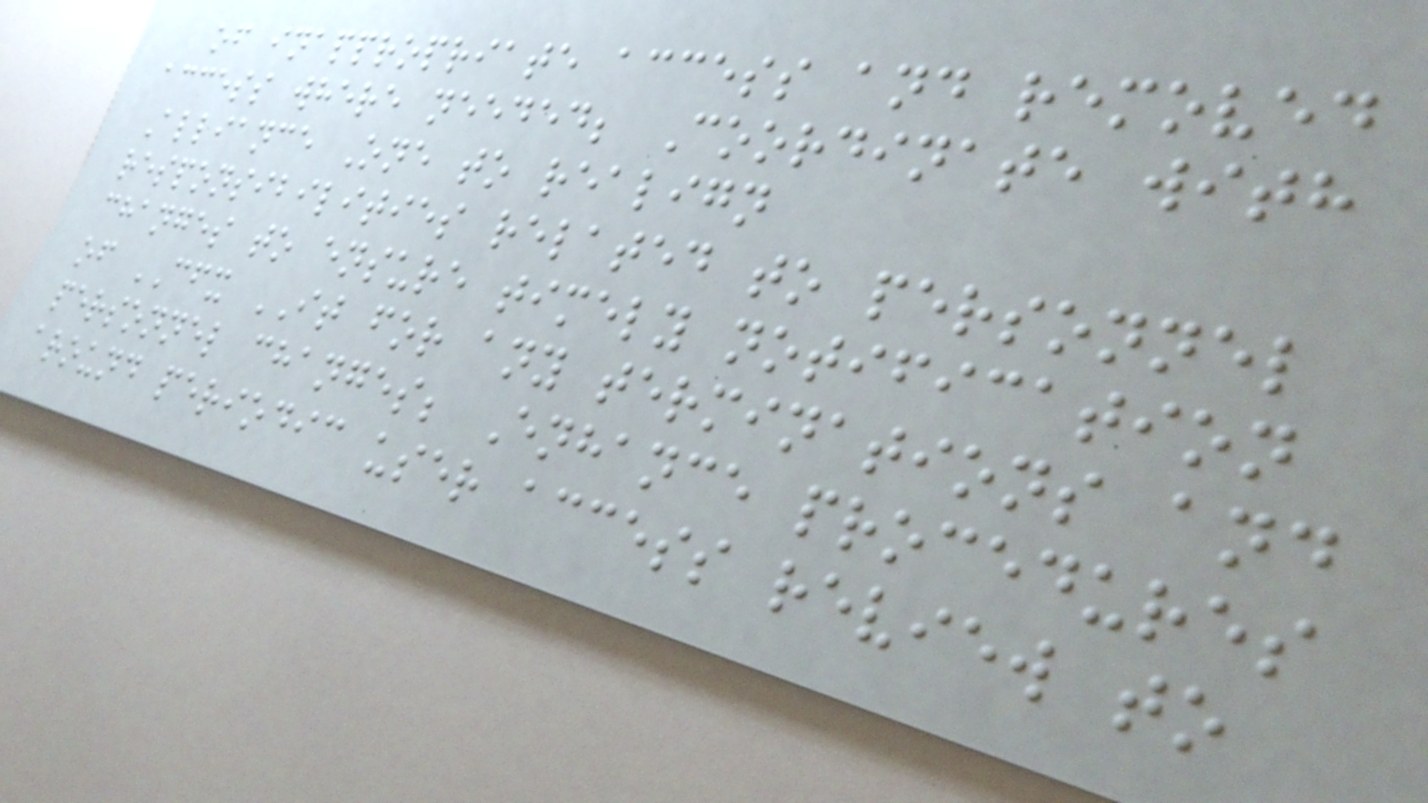of inappropriate access and removed
access where needed; Coordinate with
Alliance One to realign
responsibilities related to personnel
changes to ensure timely notification
of CFX IT for any terminations and
personnel changes; Enhance procedures
around periodic user access review to
